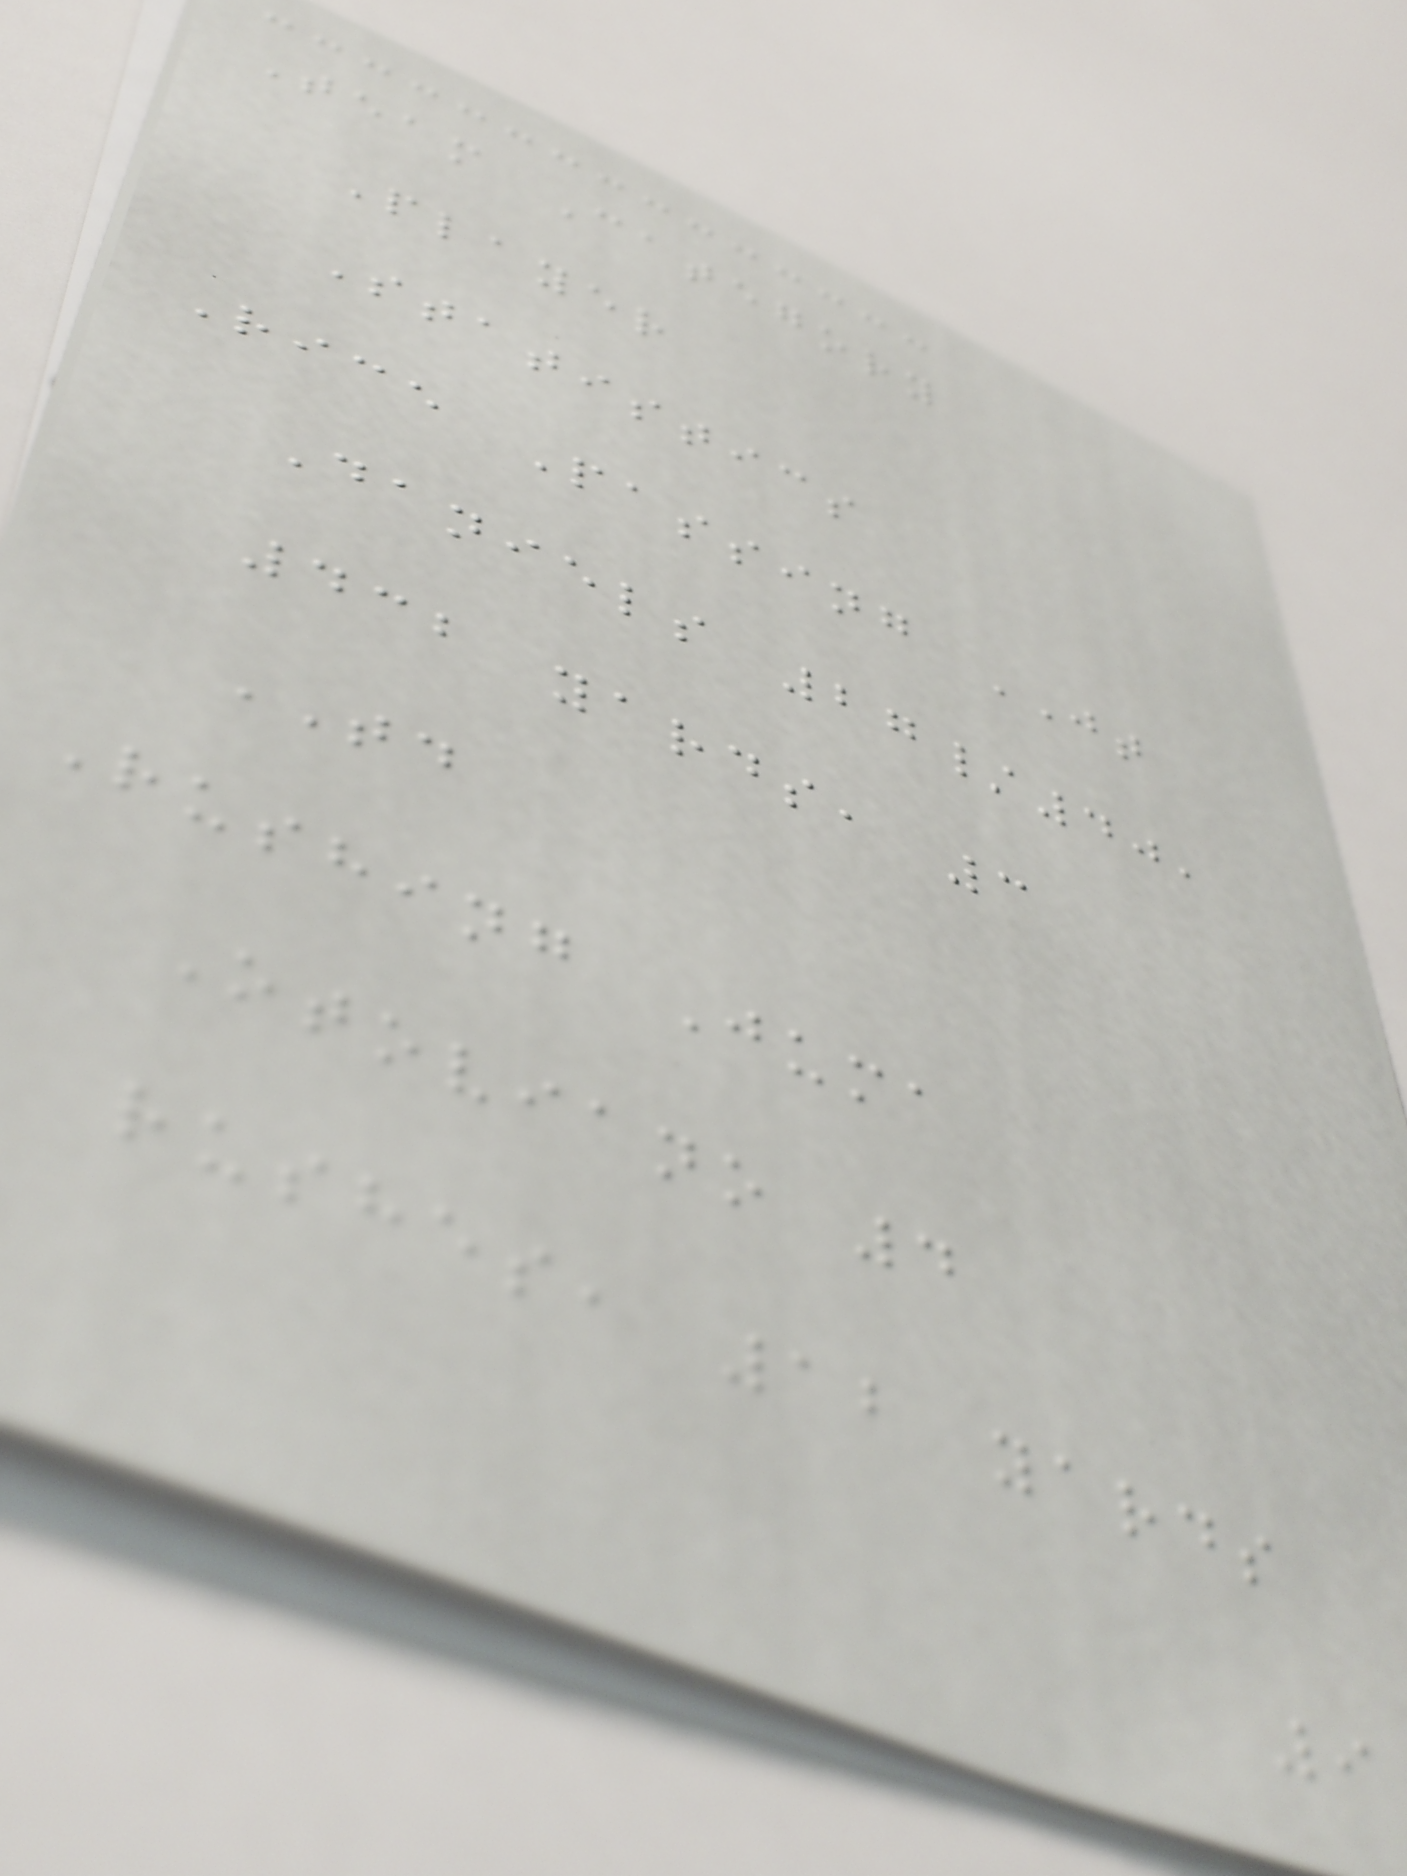Team Category
Player
Statistics
Rice Passing JT
Daniels 27/40,
432 yards, 3
TD
Rushing Juma
Otoviano 4
rushes, 12 yards
9
